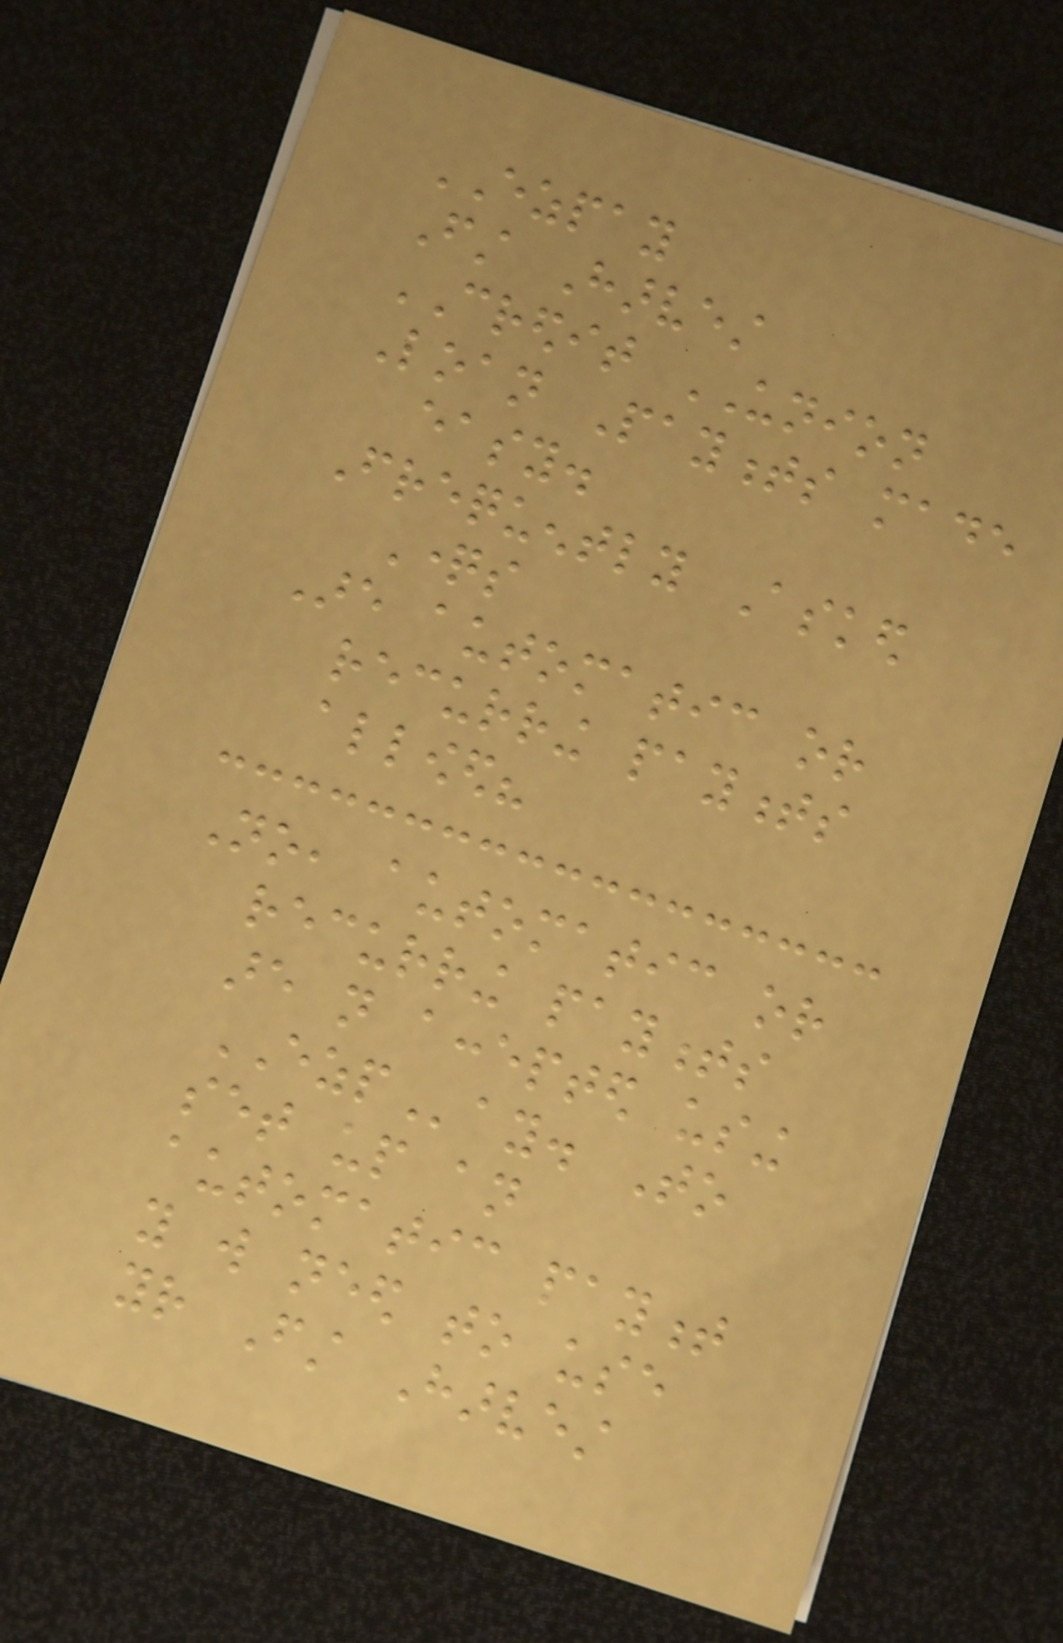EZPAY
First Harvest
CREDIT UNION
Loan Payments made
easy.
Frequently Asked
Questions
Are automatic or
recurring payments
allowed?
No, automatic or
recurring payments
are not accepted using
EZPay. To
set up an
automatic payment
you will need to use
your First Harvest
